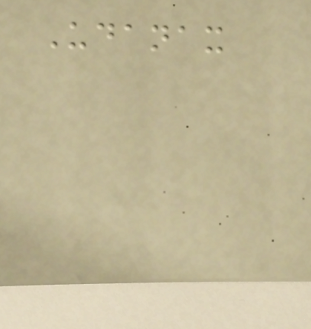Udanax
